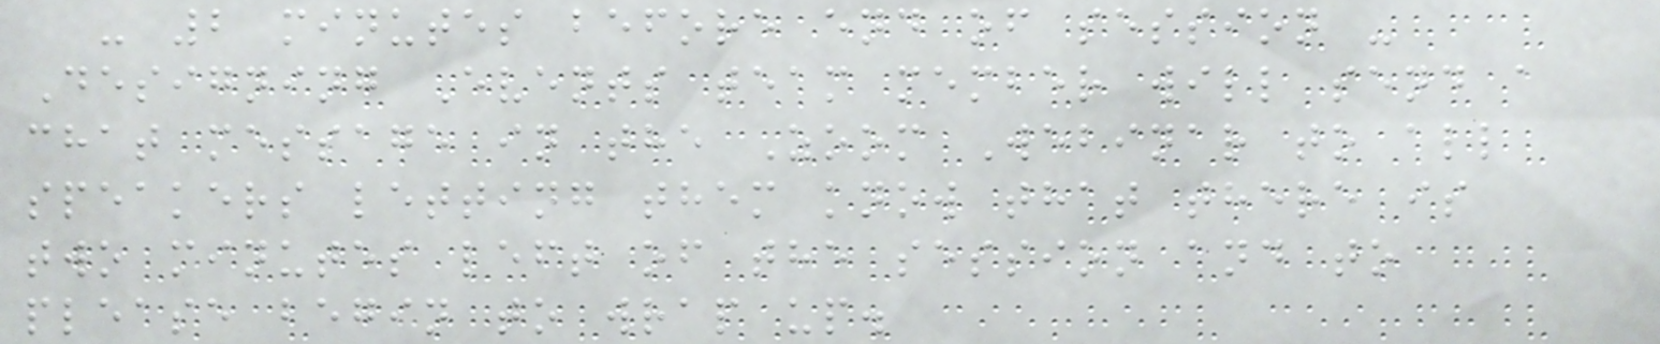- 2 minutes before end of session -
Designing Events team member will send a
chat message in the Zoom Webinar to all
speakers letting them know that there is
two minutes left of the session and to
please begin to wrap up.
